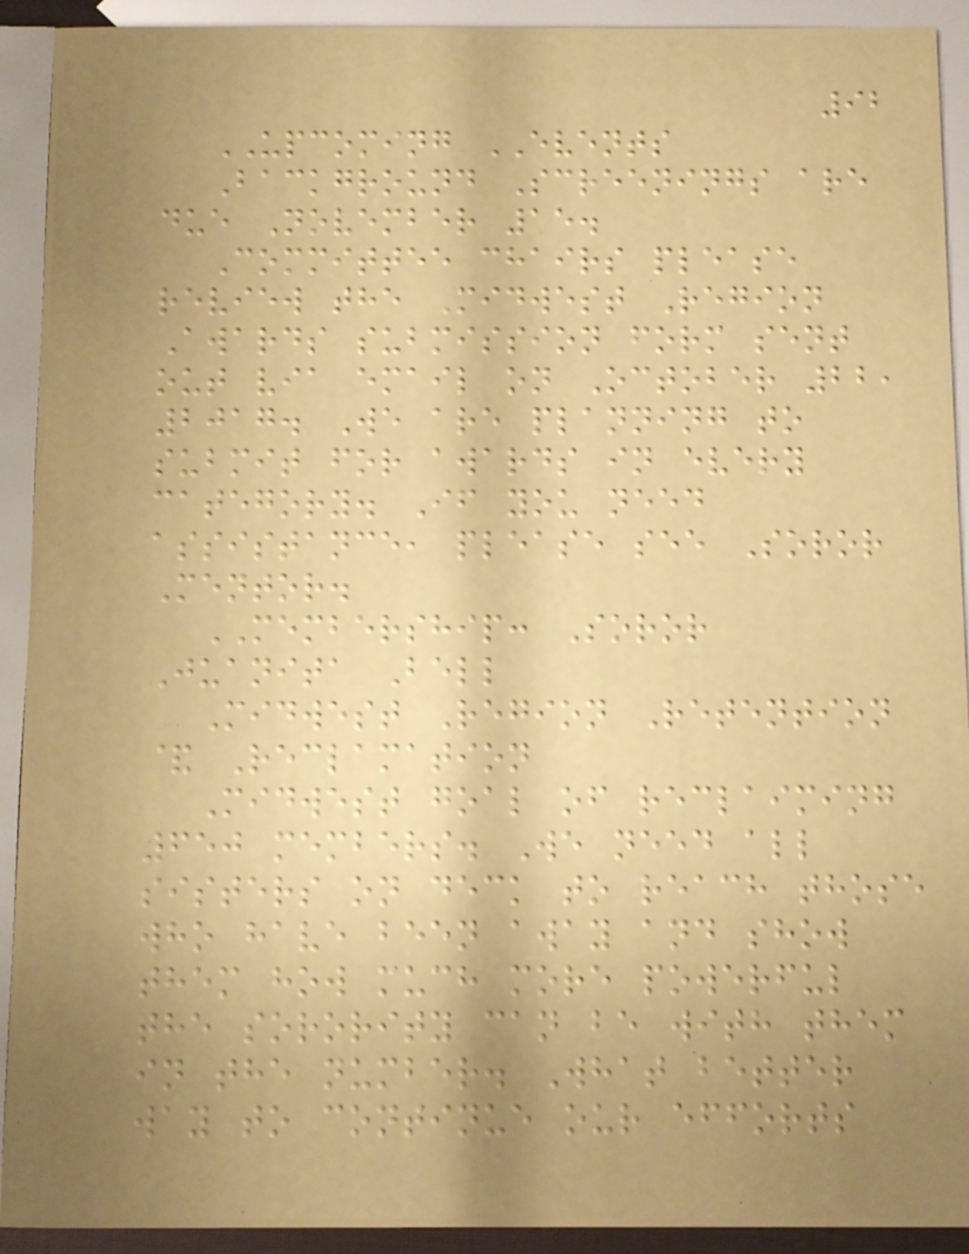92
UPCOMING EVENTS
Background Screenings are
due November 15.
Committee chairs please
review the Midwest Region
Awards submission form sent
out via email on October 22,
2017. We are planning to
submit for awards in every
category. If you need
assistance, please see Soror
Mentor.
MEMBERSHIP: Soror
Juanita Bell
Midwest Region Retention
& Reclamation
Midwest goal of reclaiming
650 members. We need all
sisters on deck to reach those
who have been away and show
them how much more powerful
the sorority can be with them
in the number. What better
way to continue our efforts
